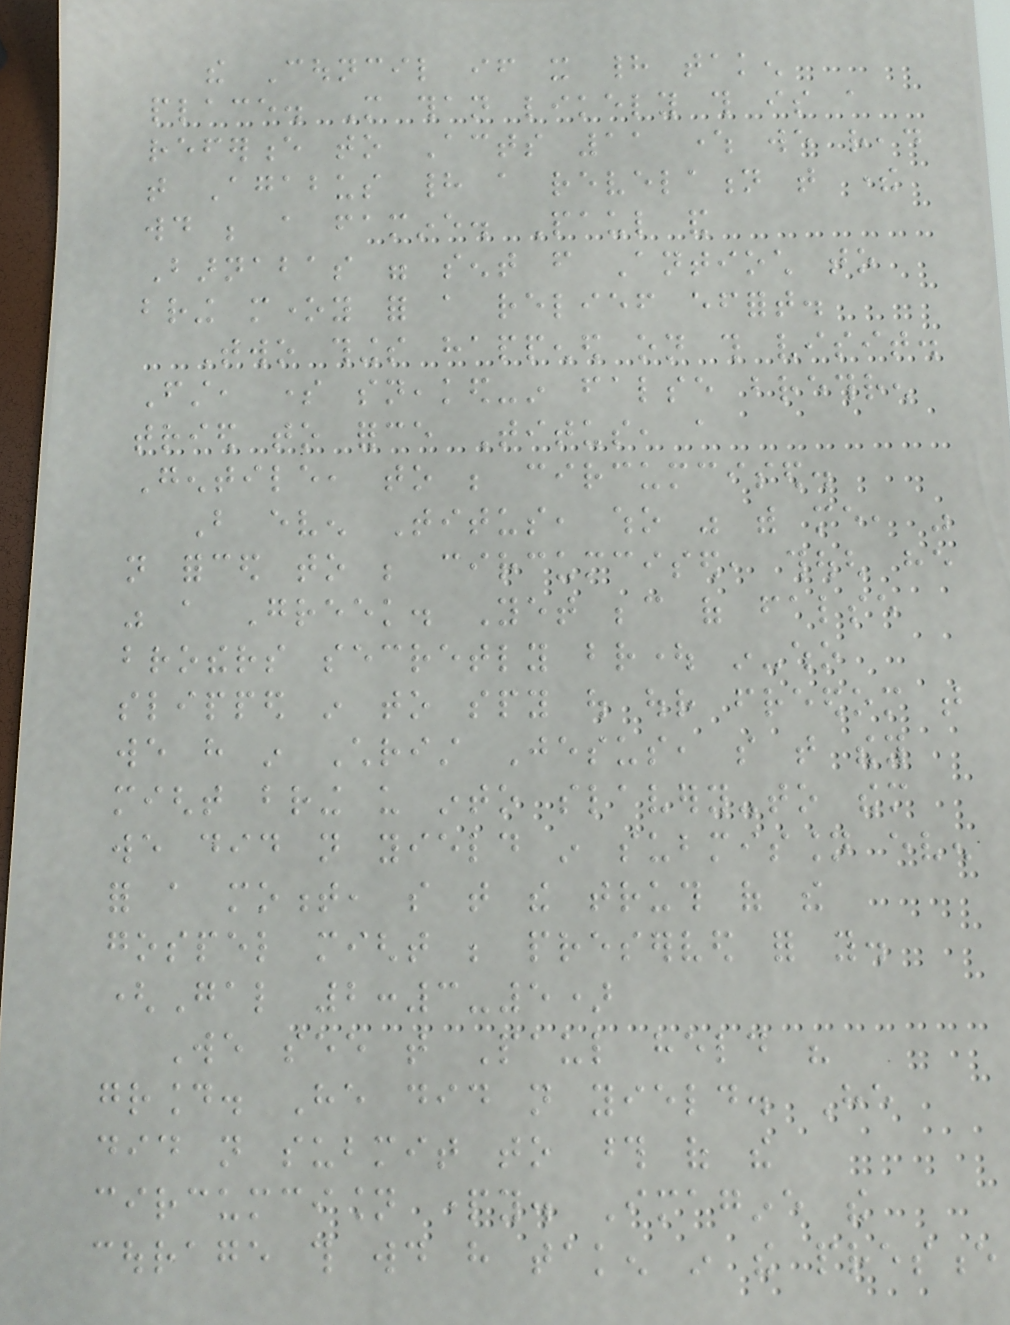the Council if it had taken
place. More than likely this is a
reference to Acts 11 where we read
that Agabus had a revelation that there
would be a famine. Paul and
Barnabas were sent from Antioch to
bring money for a relief effort.
Two things happened on this visit.
First, some sneaked-in false brethren
tried to force Titus, a
Gentile, to be circumcised.
But even Titus, who was with me, was
not forced to be circumcised, though he
was a Greek. Yet because of false
brothers secretly brought in-who
slipped in to spy out our freedom that
we have in Christ Jesus, so that they
might bring us into slavery-to them
we did not yield in submission even
for a moment, so that the truth of the
gospel might be preserved for you.
(Gal 2:3-5)
We see that Paul held his
ground. He did not yield. He
did not submit to those of the
circumcision party. Imagine the
courage this would have taken in the presence
